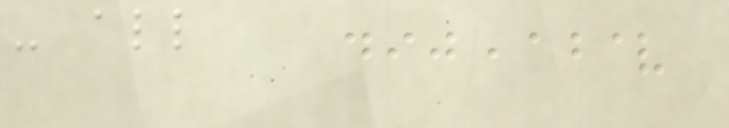- all
